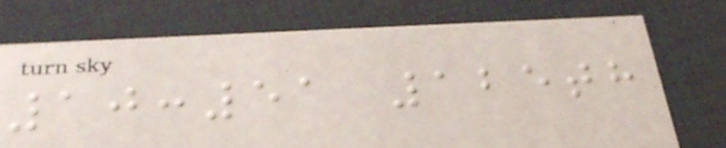10:51 125th
